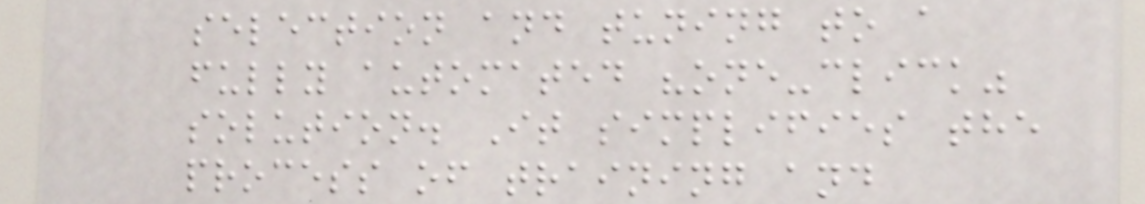selection and tuning to a
fully automated "one-click"
solution. It simplifies the
process of training and
